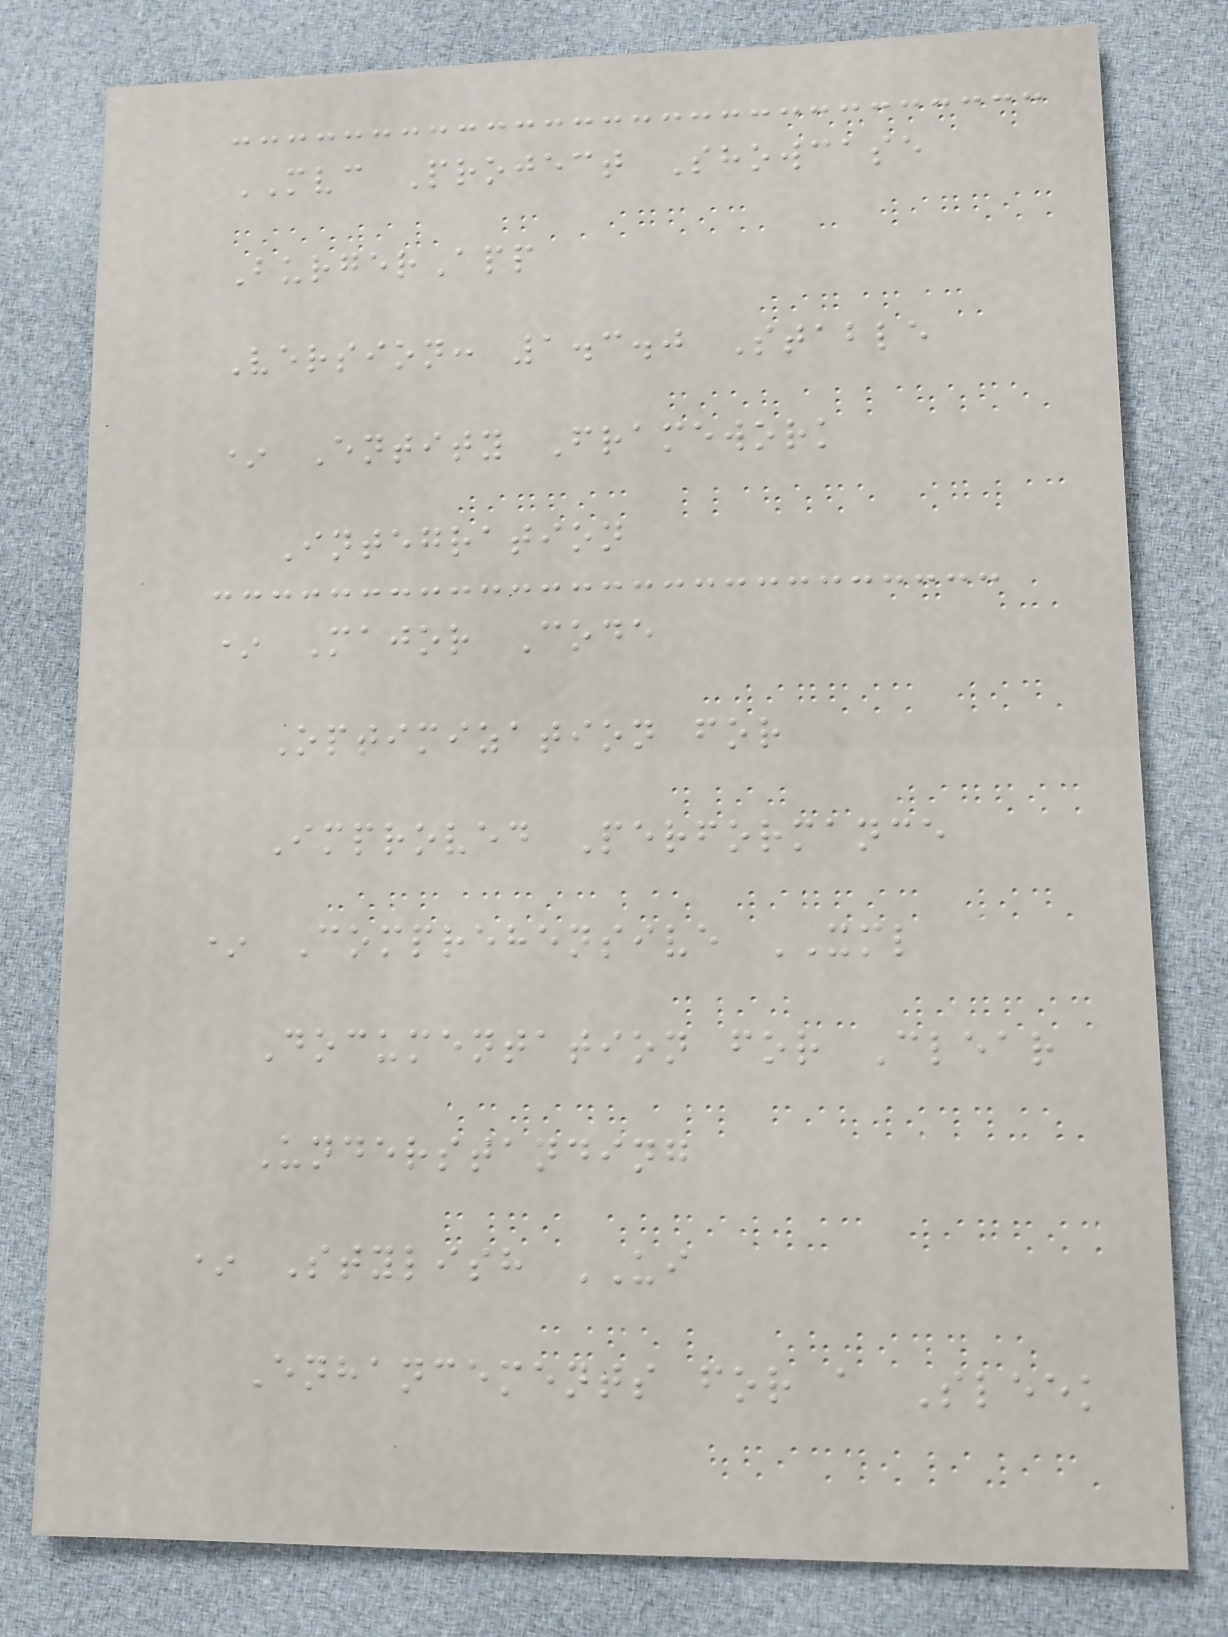MVC Project Showcase
BurgerApp
Version: 1.3.0 Stable
* Entity Framework
Integration
* Major Code
Optimization for
Improved Performance
* Comprehensive XML
Documentation for Clear
Understanding
* Stylish UI
Enhancements for a Sleek
